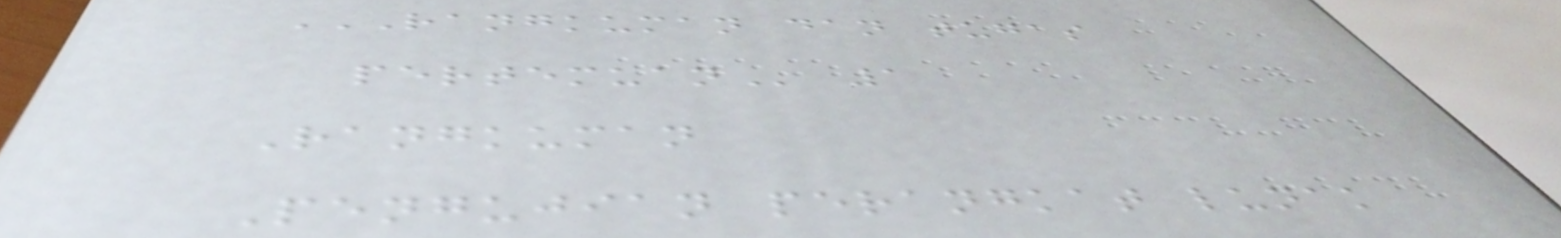RANGKUMAN DAN TUGAS
PERTEMUAN 1
Rangkuman
Pengujian perangkat lunak
